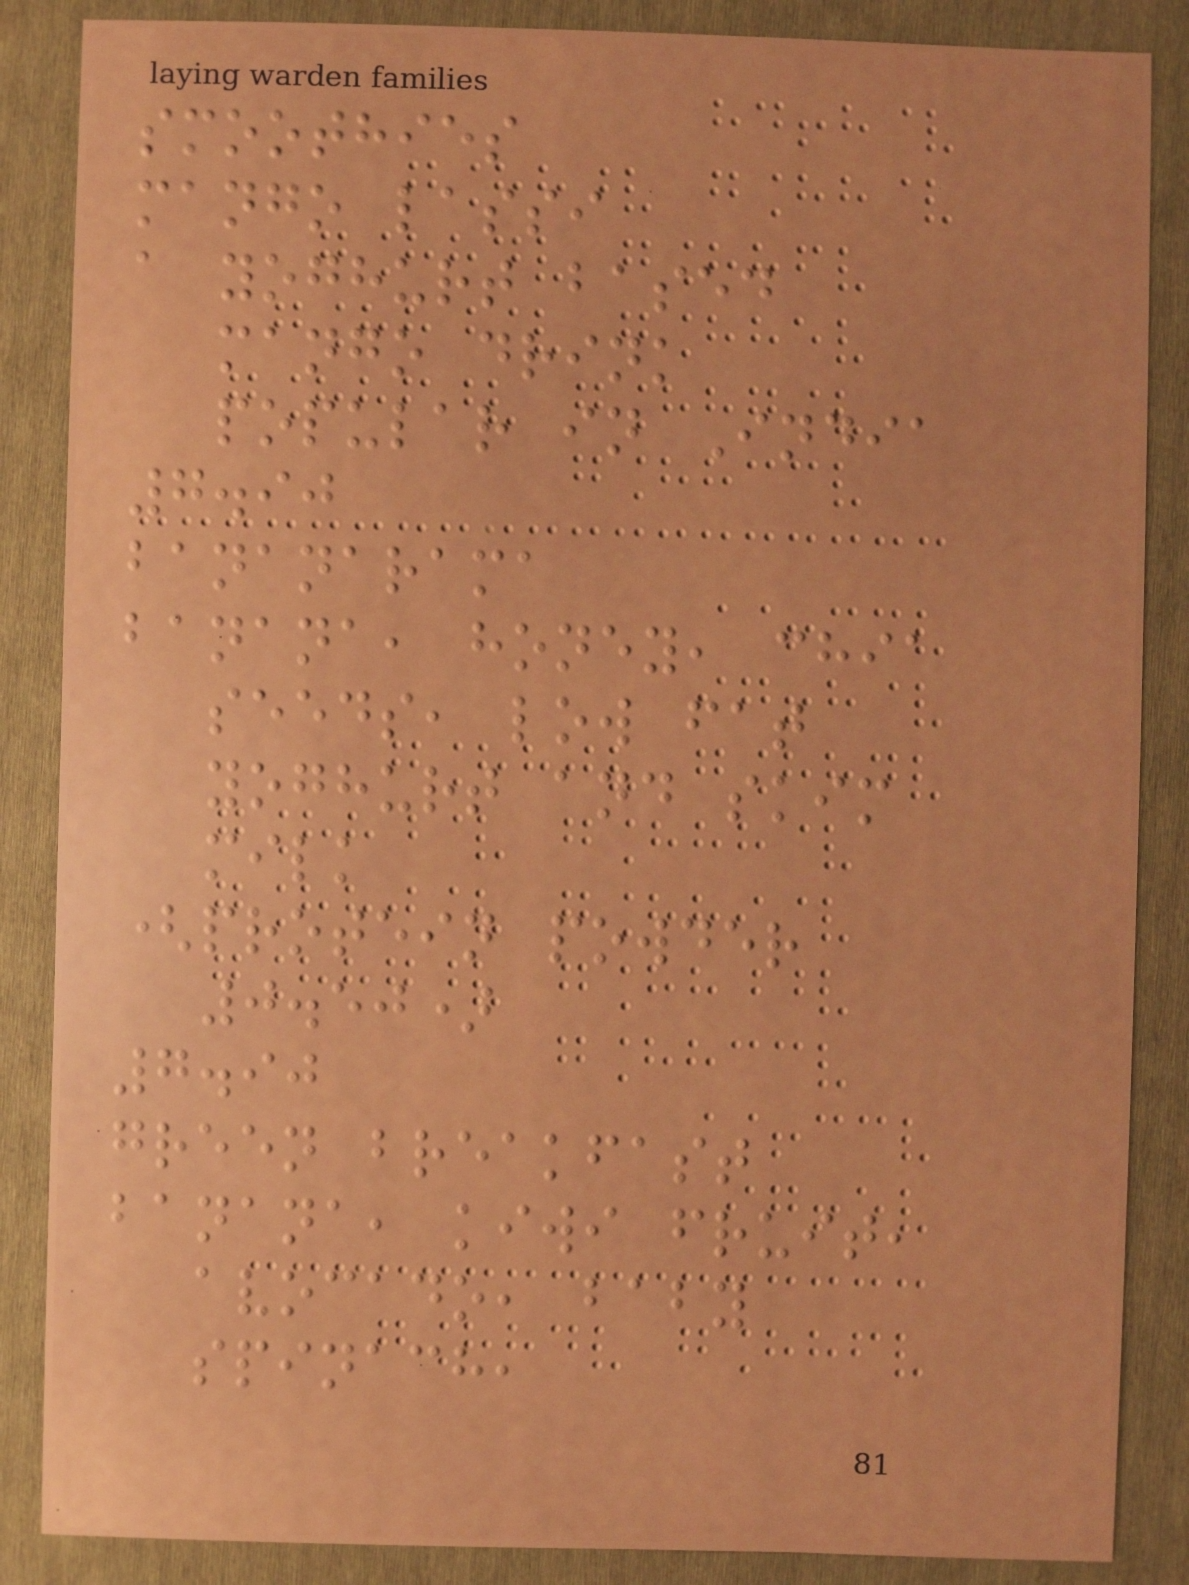smoothies
mango lassi
a yoghurt based
mango drink
popular in India
7.90
bananarama
banana, honey, chia
seeds, low fat
yoghurt and skim
milk
(protein powder
0.50)
7.90
green breakfast
banana, kiwi fruit,
avocado, baby
spinach,
